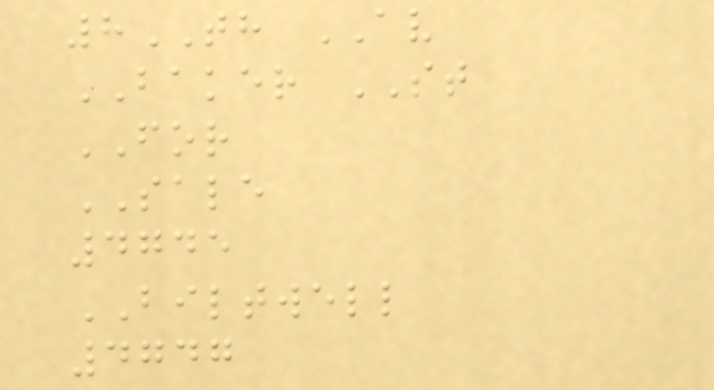8TH AV
BAKER ST
FOR
SALE
4745
BILTWELL
4747
